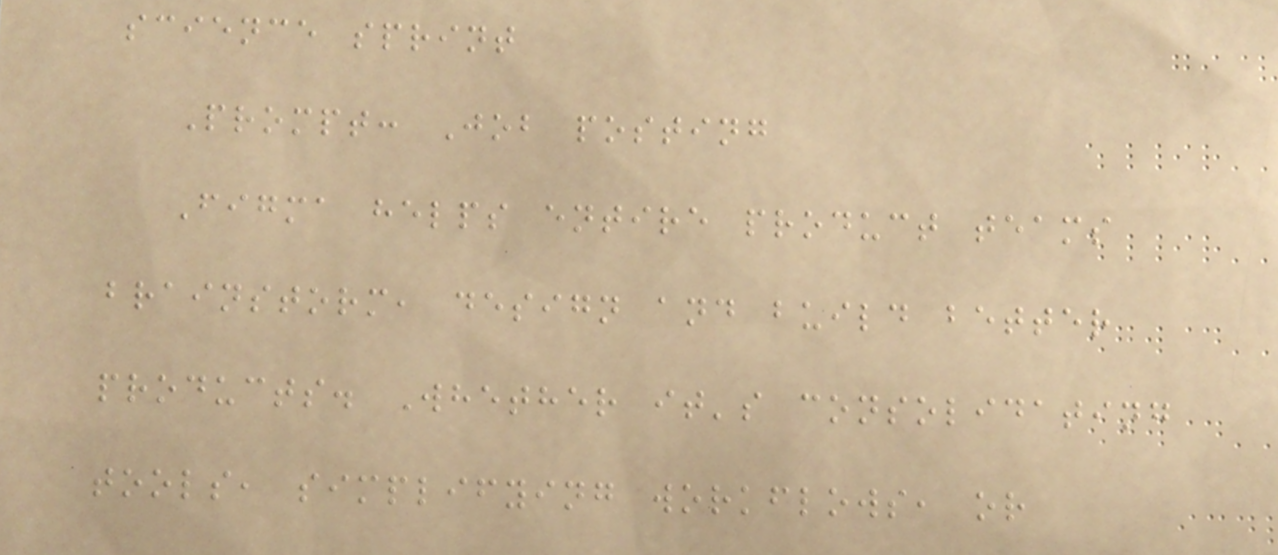science sprint
Prompt: Job posting
Figma helps entire product teams
brainstorm, design and build better
products. Whether it's consolidating
tools, simplifying workflows, or
